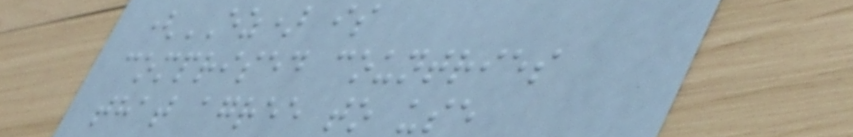(EZ) is
comprised countries
that agree to use
